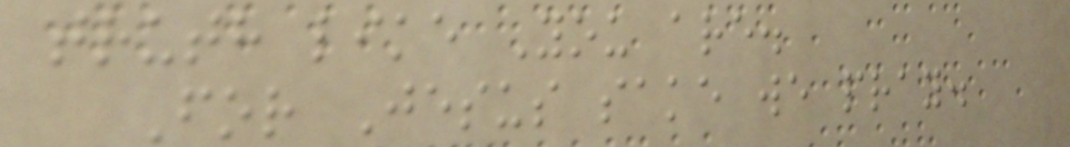truth like You are.
For Jesus sake we pray.
